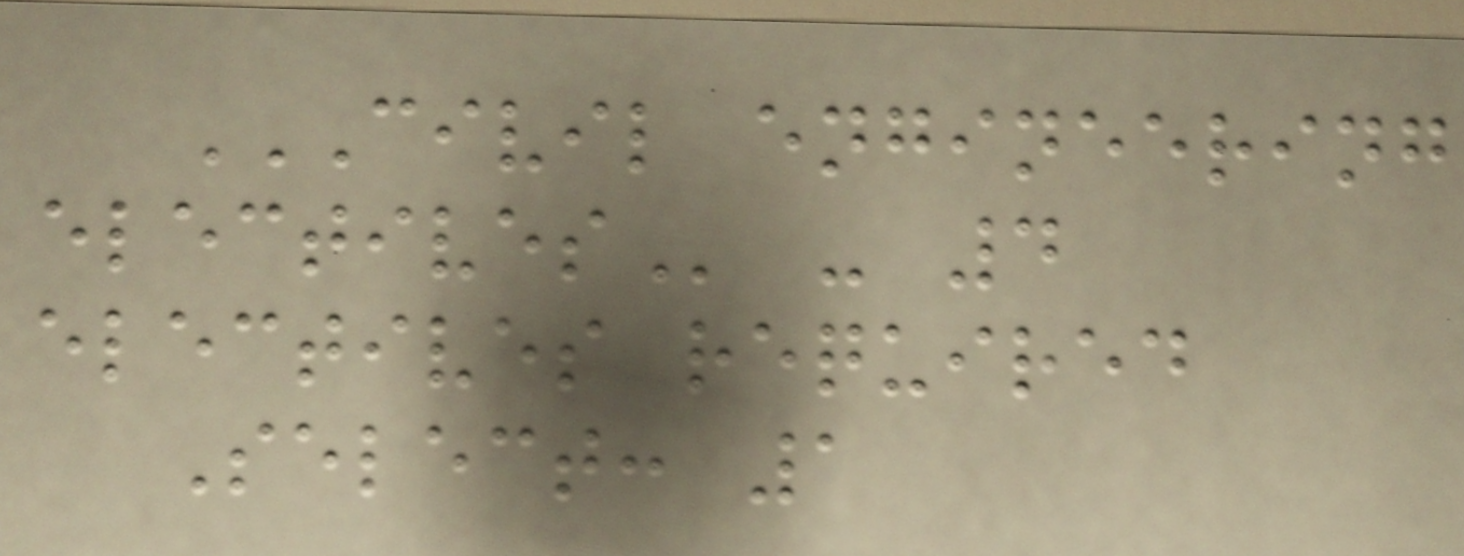CIVIL ENGINEERING
ELECTIVES - 4
electives required
Select: 1
